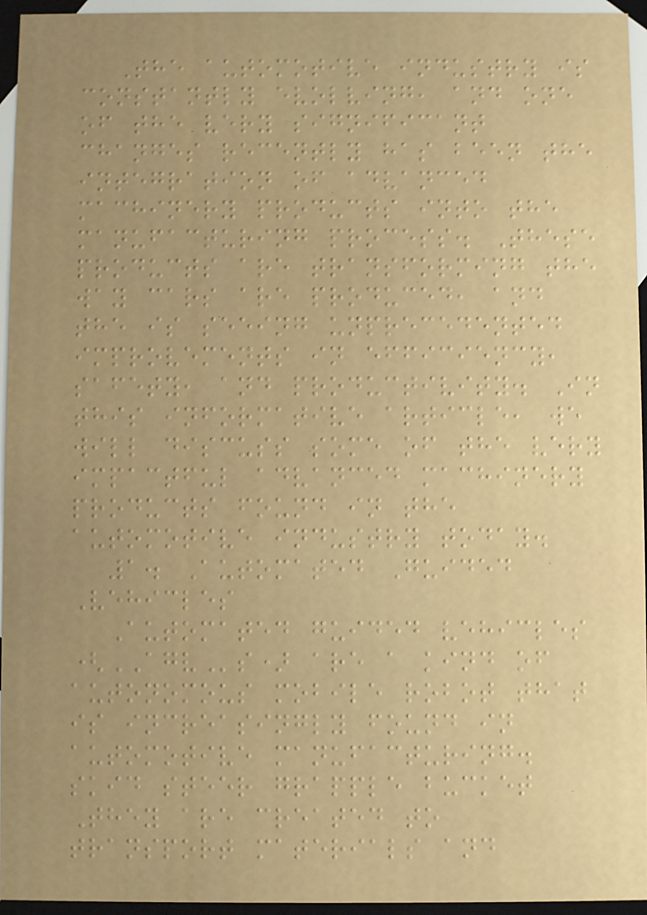The automotive industry is
constantly evolving, and one
of the very significant
changes recently has been the
integration of advanced
machinery products into the
manufacturing process. These
products are transforming the
way cars are produced, and
the is seeing unprecedented
improvements in efficiency,
safety, and productivity. In
this informative article, we
will discuss some of the very
impactful advanced machinery
products found in the
automotive industry today.
1. Automated Guided
Vehicles
Automated guided vehicles
(AGVs) are a kind of
autonomous mobile robot that
is increasingly found in
automotive manufacturing.
skid steer grapple bucket
They are created to
transport materials and
